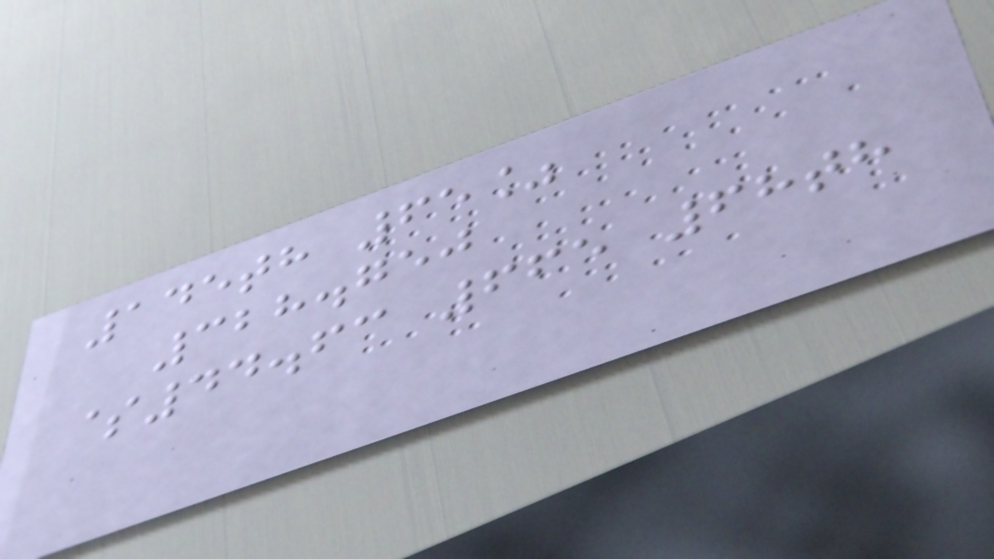145th 65%
328.750
$44.63 665 68th
